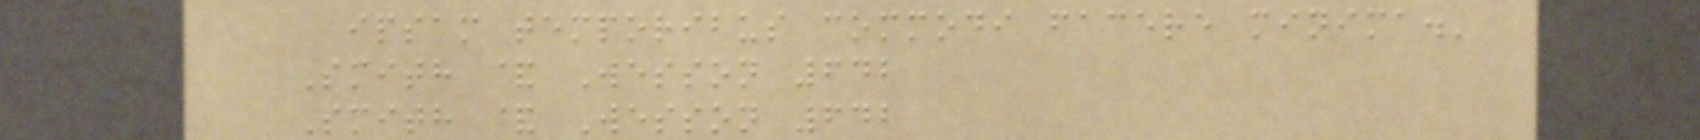ipsam temporibus commodi facere minima.'
Smith & Wesson 642
Smith & Wesson 642
